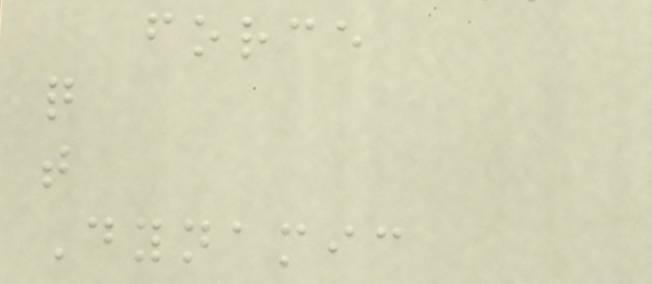force
q
t
Dynamic
